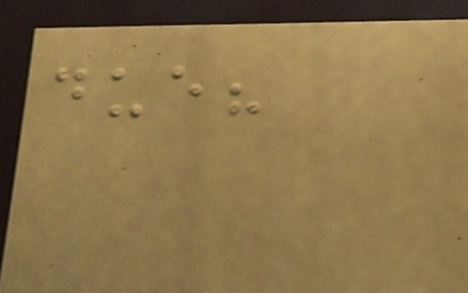due?
